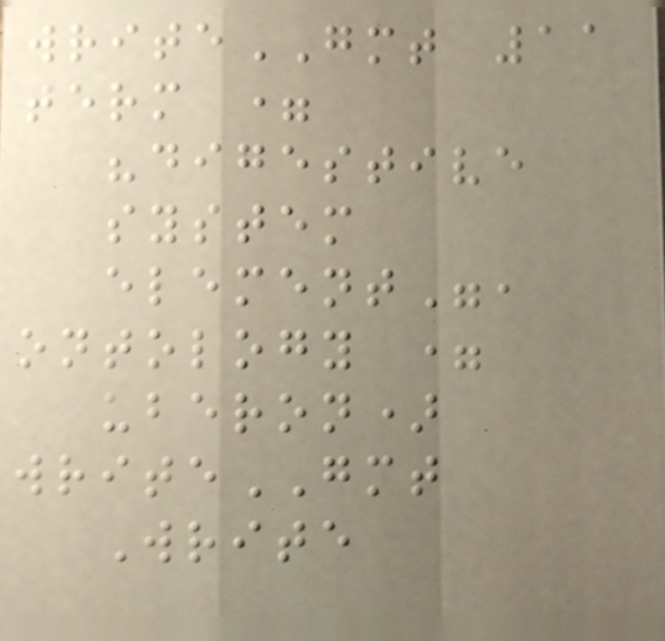writeGMT 11
term =
"digestive
system
element",
ontology =
uberon)
writeGMT
Write
